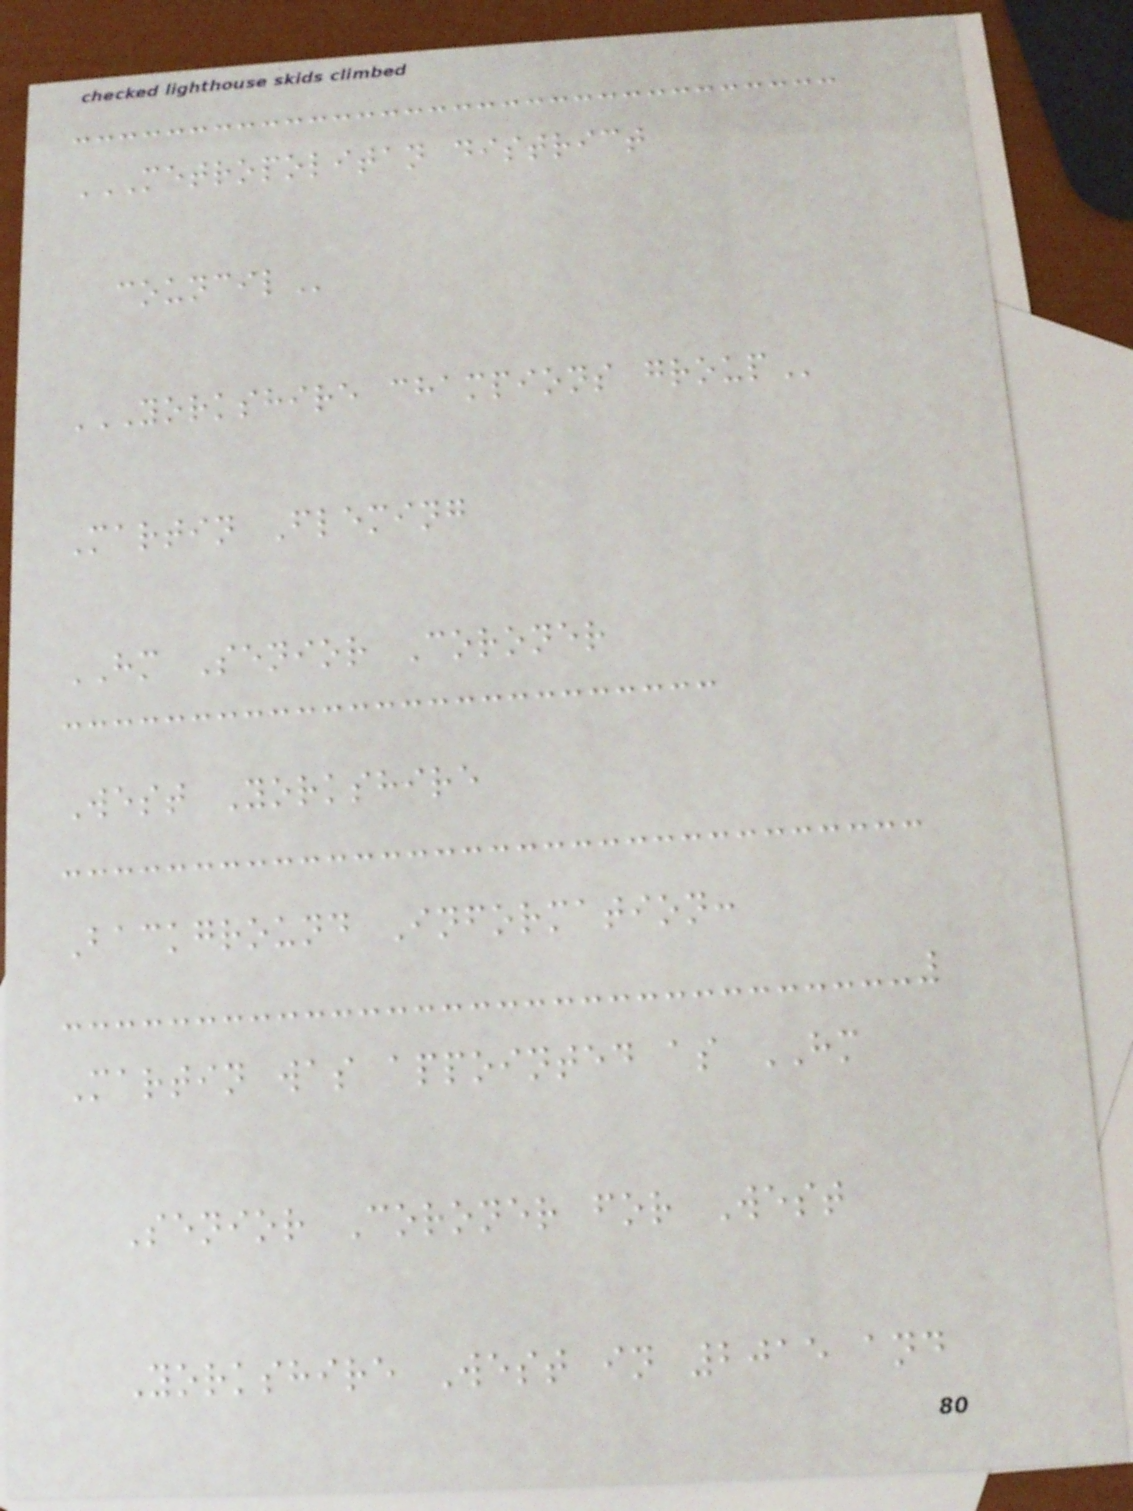METROPOLITAN DISTRICT
COUNCIL
YORKSHIRE CHAMPIONS GROUP
Martin Fleming
HM Senior Coroner
West Yorkshire
Background Information:
Martin was appointed as HM
Senior Coroner for West
Yorkshire West in 2015 and
